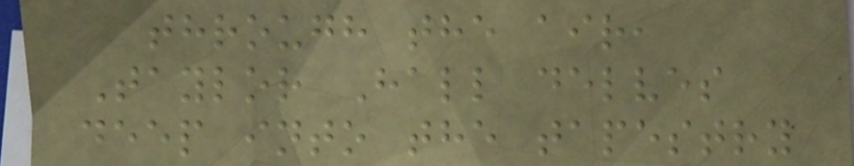through the air,
Taylor Hall delves
deep into the tapestry
